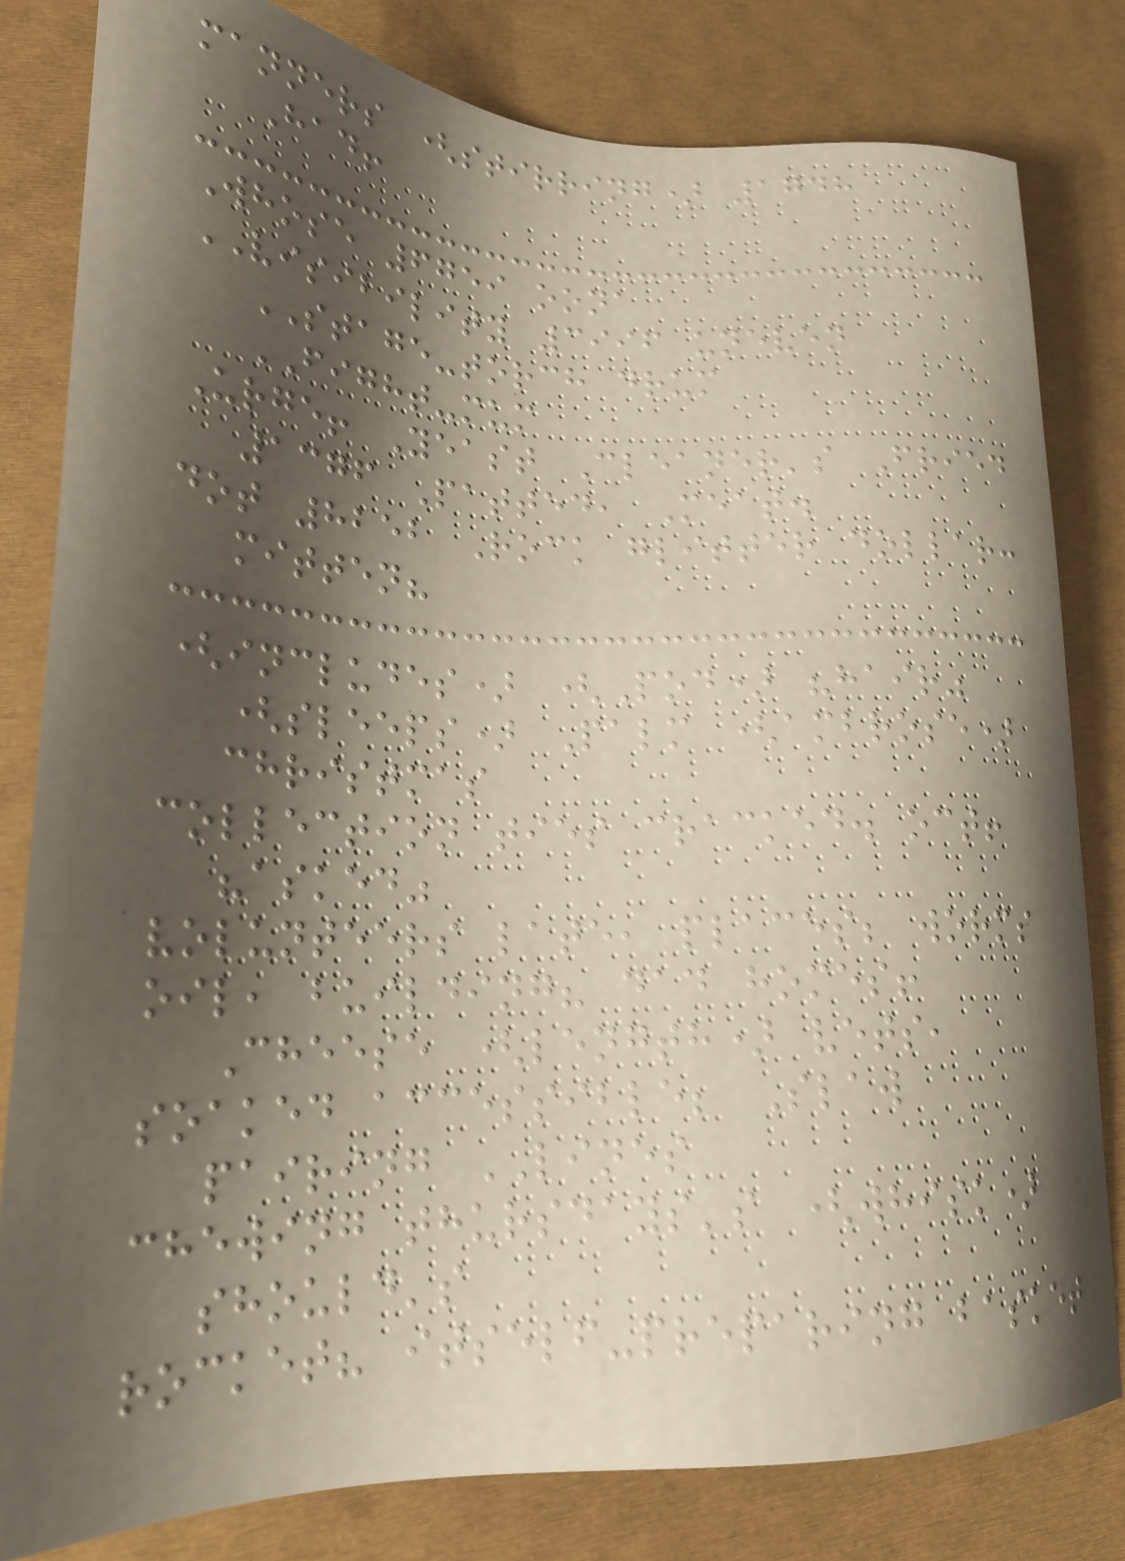manners (stirring) 1748
Had!
Whose 6759 oona
VISIBILITY 3996 uneven
STAGE-torch drum
FIGHT-mum
Urge! Yeast Cleaner's Fried
1376 Patted, Meat.
dot 8252 Rock glitter dollar:
mitten?
(includes) (Pod) "hair"
(sleeps) Palm (ambrose)
christmas
collection ties cracked. oct!
"asked"
volunteers late, places; worms
oil, building? dad homes!
Cheese (length) vets,
soaked accessible; Slaw
pairing LINES
chewing thursdays's (whisk)
should's
rocket? itself-preparing basket
